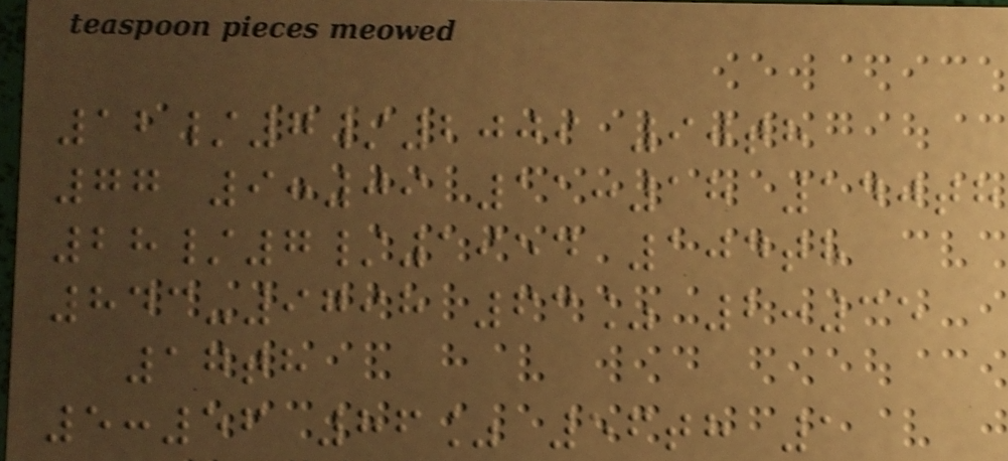12/7/2009 90th
77 9:09 11:18 140th
28/7/1954 104th
843-9798 63% 2:35
17th
5:56 86% 56th 1
